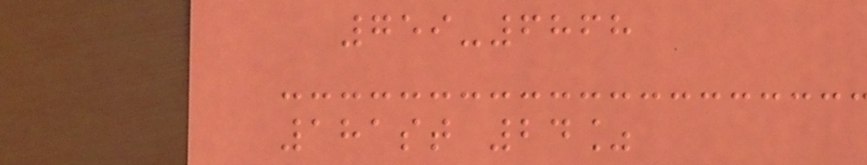759-6868
181st 24%
